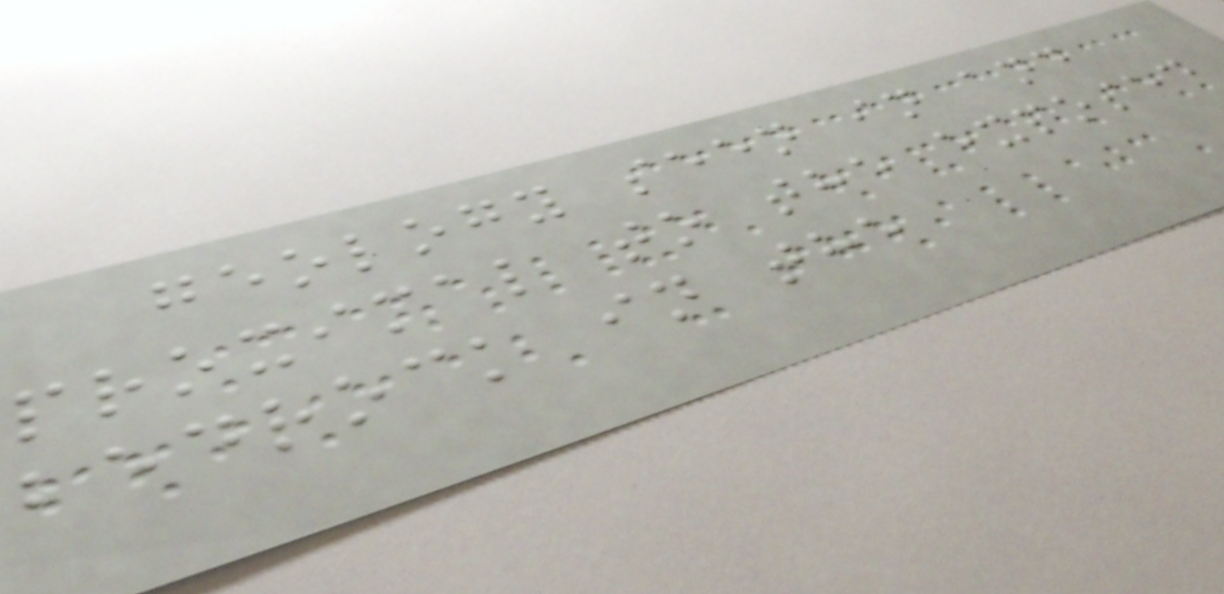geology seen in and
proximal to the exposed
bedrock in the
